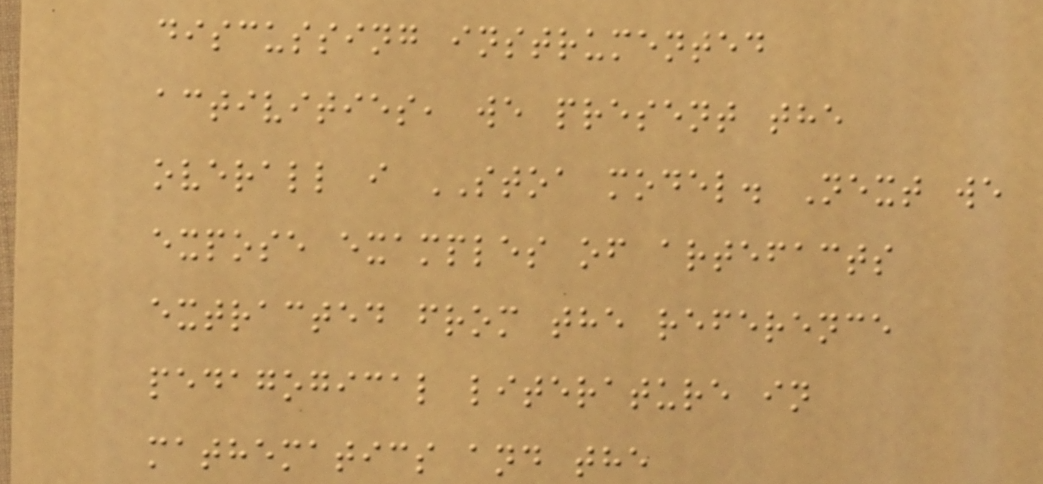discussing instrumented
activities, we present the
overall i STOA model. Next we
expose examples of artefacts
extracted from the reference
pedagogical literature in
mathematics and the
